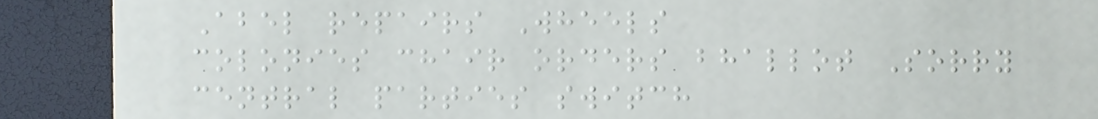Abel repairs Wheels
colonies chair orders bhallot Sorry
central parties switch
